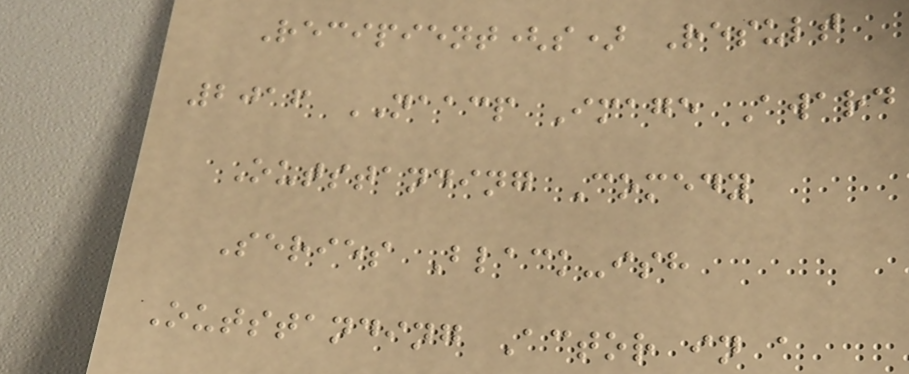Recipient(s) Result
2016 NAACP Image Award
Outstanding Comedy
Series Black-ish
Outstanding Actor in a
